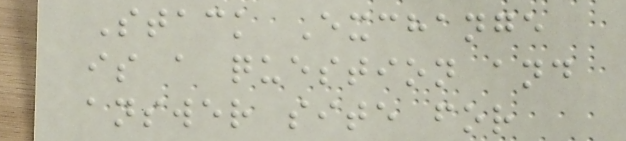Stack Exchange
is a question and
answer site for
